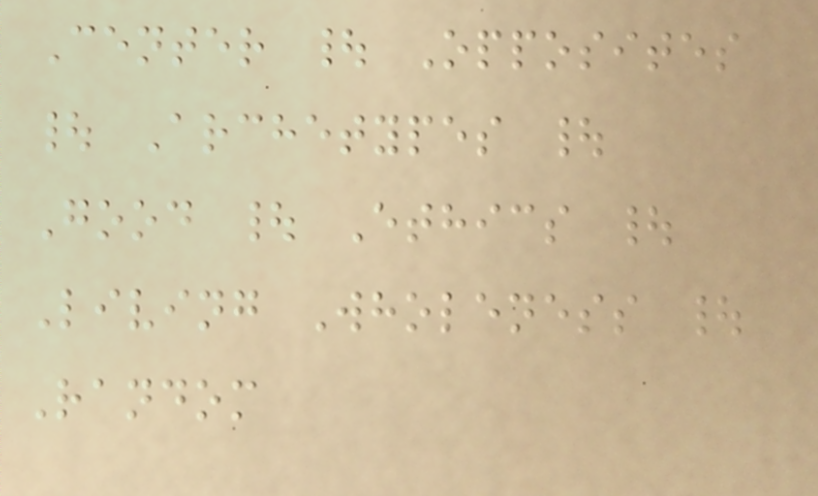Center | Opposites
| Archetypes |
Good | Ethics |
Living Wholeness |
Random
